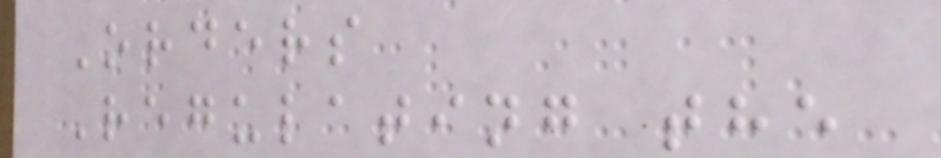Orders
Regulating the
